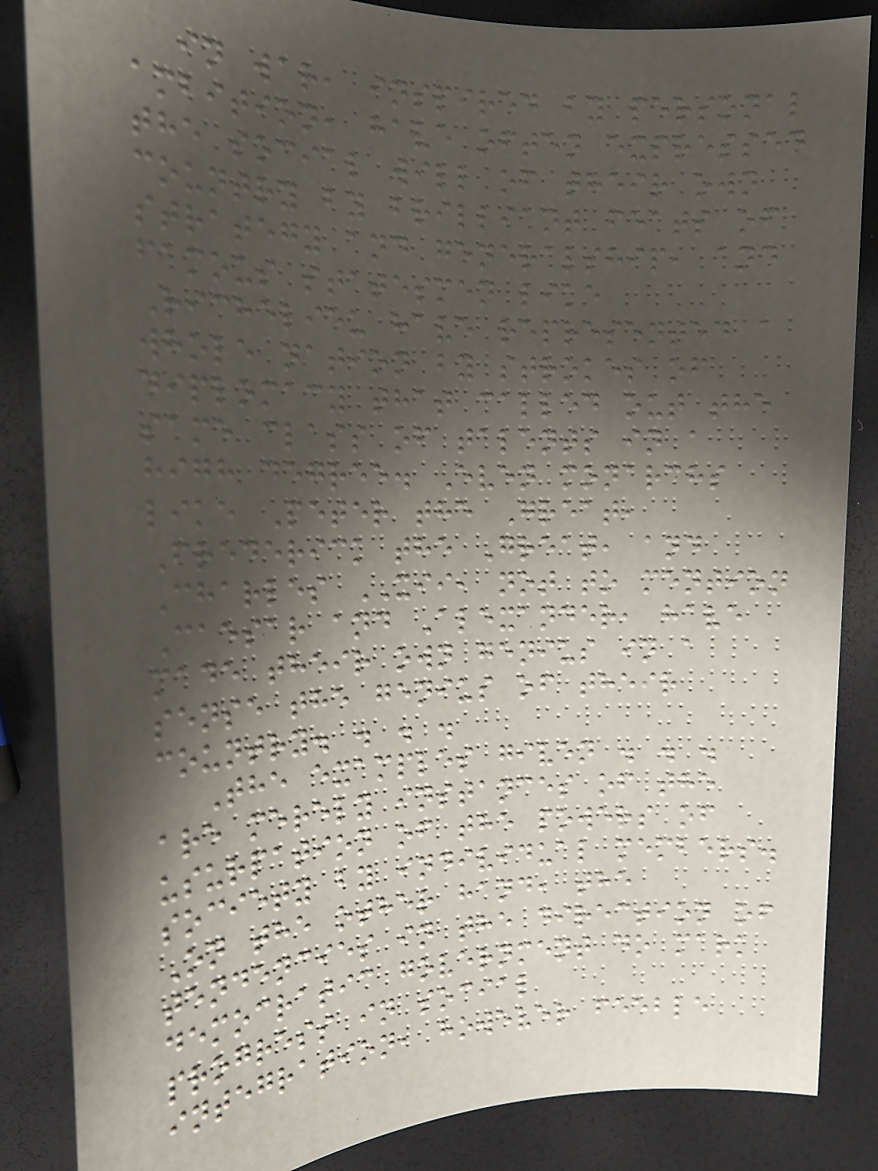in war, inspired by personal
ambition, have often expressed
the social will of their own
country by brilliant feats of
strategy and generalship, and
famous statesmen like
Richelieu have represented a
whole nation by strokes of
diplomacy that called out the
same class of talents in a
high degree. Even monarchs
like Peter the Great,
Frederick the Great, and
Charles XII, not to mention
Caesar and Alexander, have
made their own genius in a
sense the genius of their
country. . . .
The examples given . . .
are merely instances of the
usurpation of the powers of
society by individual members.
On the other hand, the
tendencies in the direction of
democratic government do mark
progress in social
integration, however feeble
